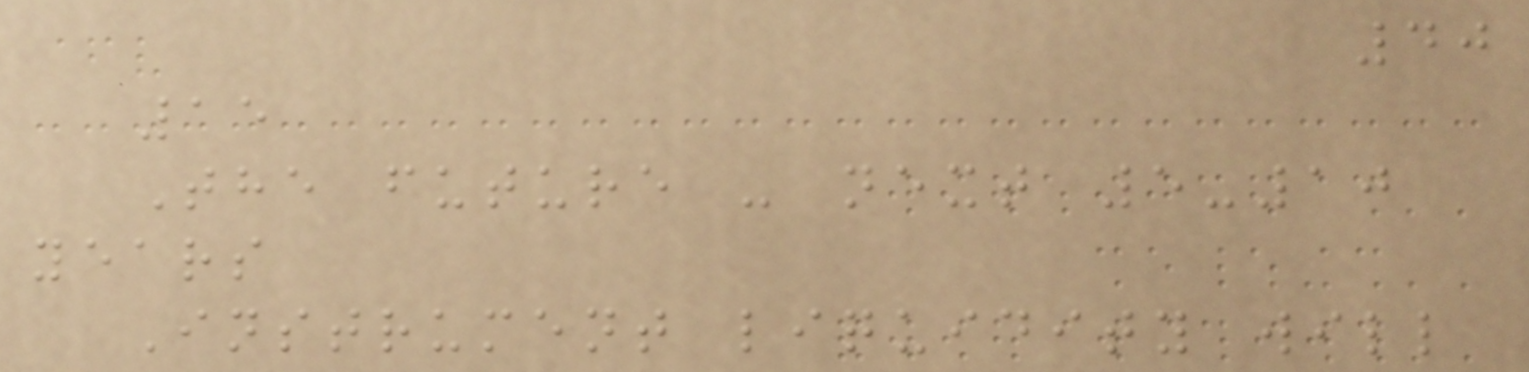40
15
The future - next 5-10
years
Instrument liquidity will
